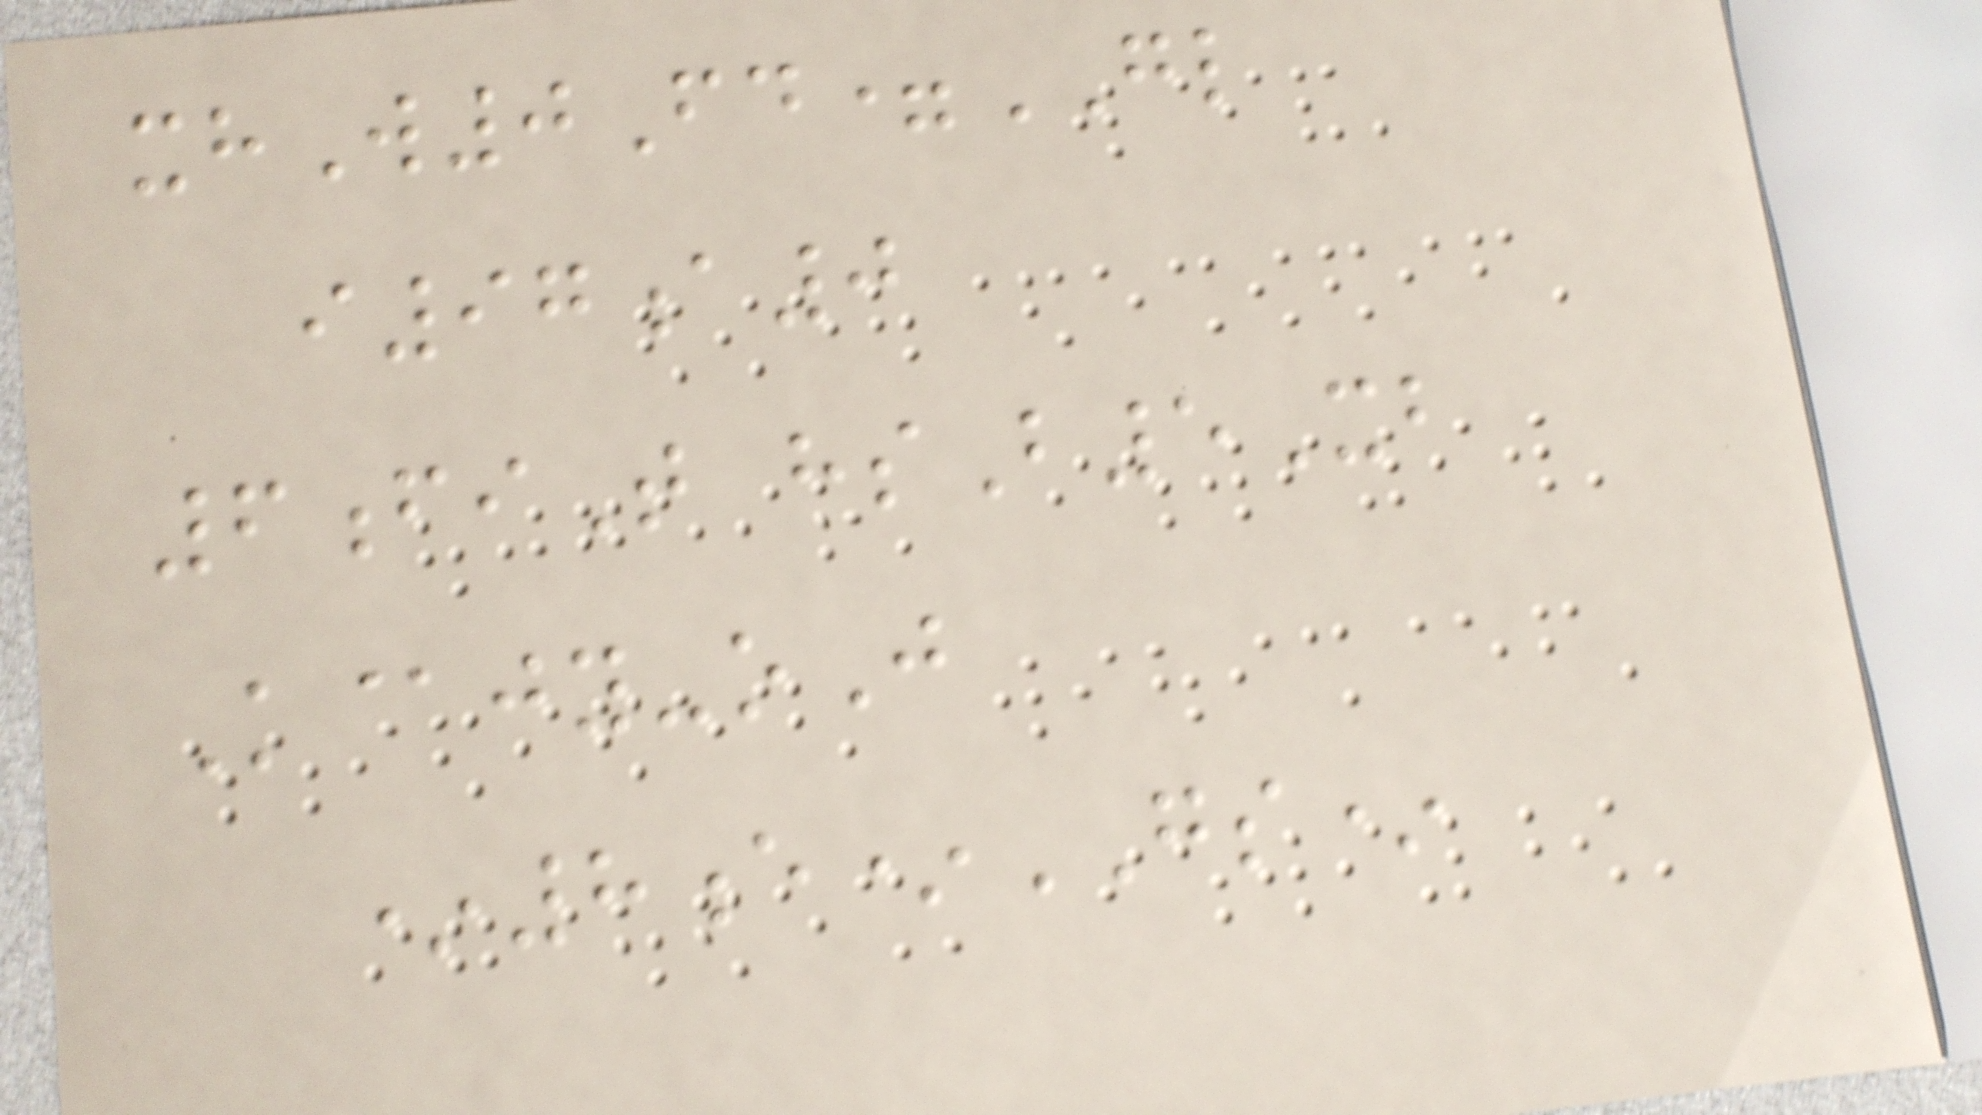xhW0Fd=GL
i97a0
6fiT hsB5Xb
K@jy-oJ
*8e*GS*
